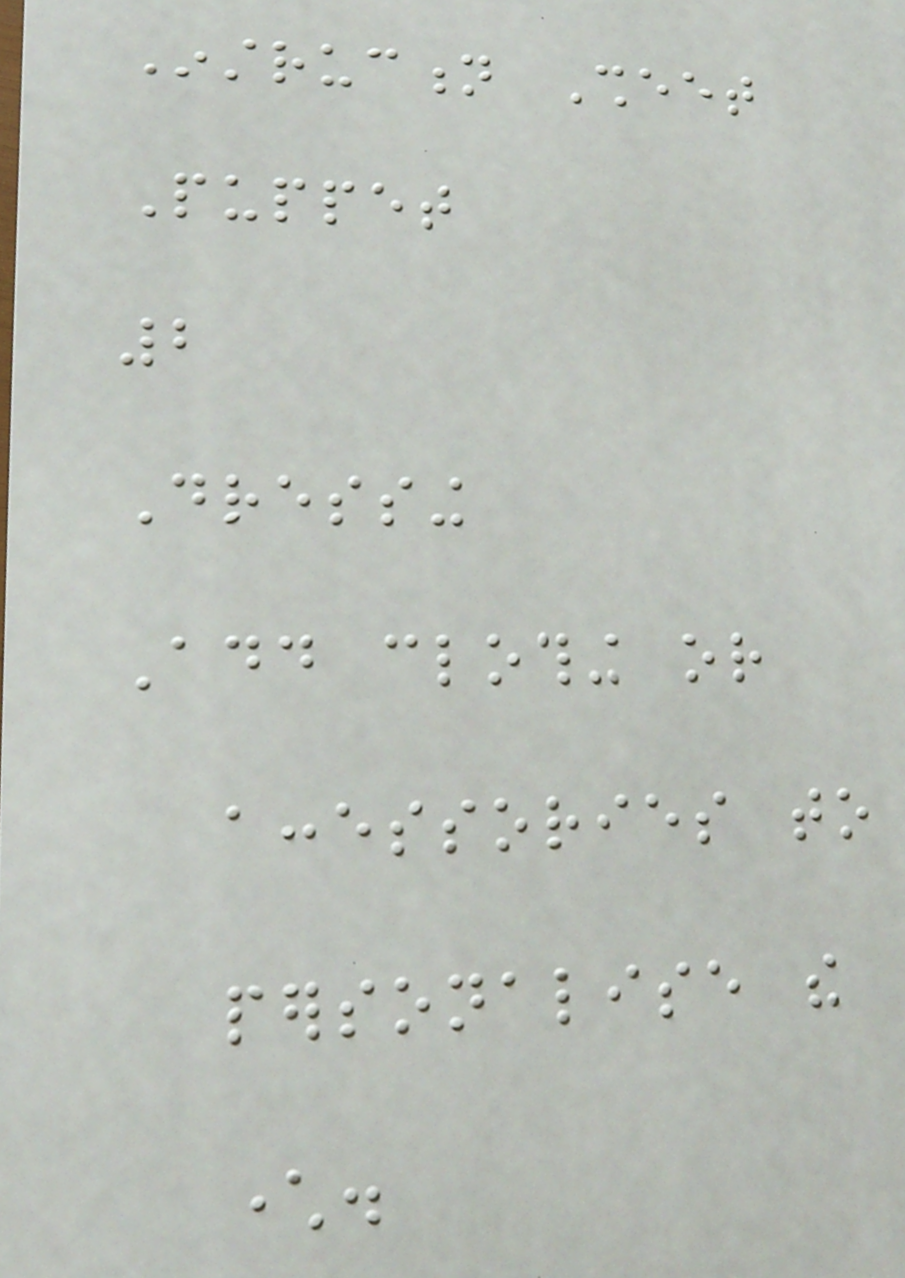Instruction Sheet
Puppet
2
Dressing
Add clothing or
accessories to
personalise the
character.
